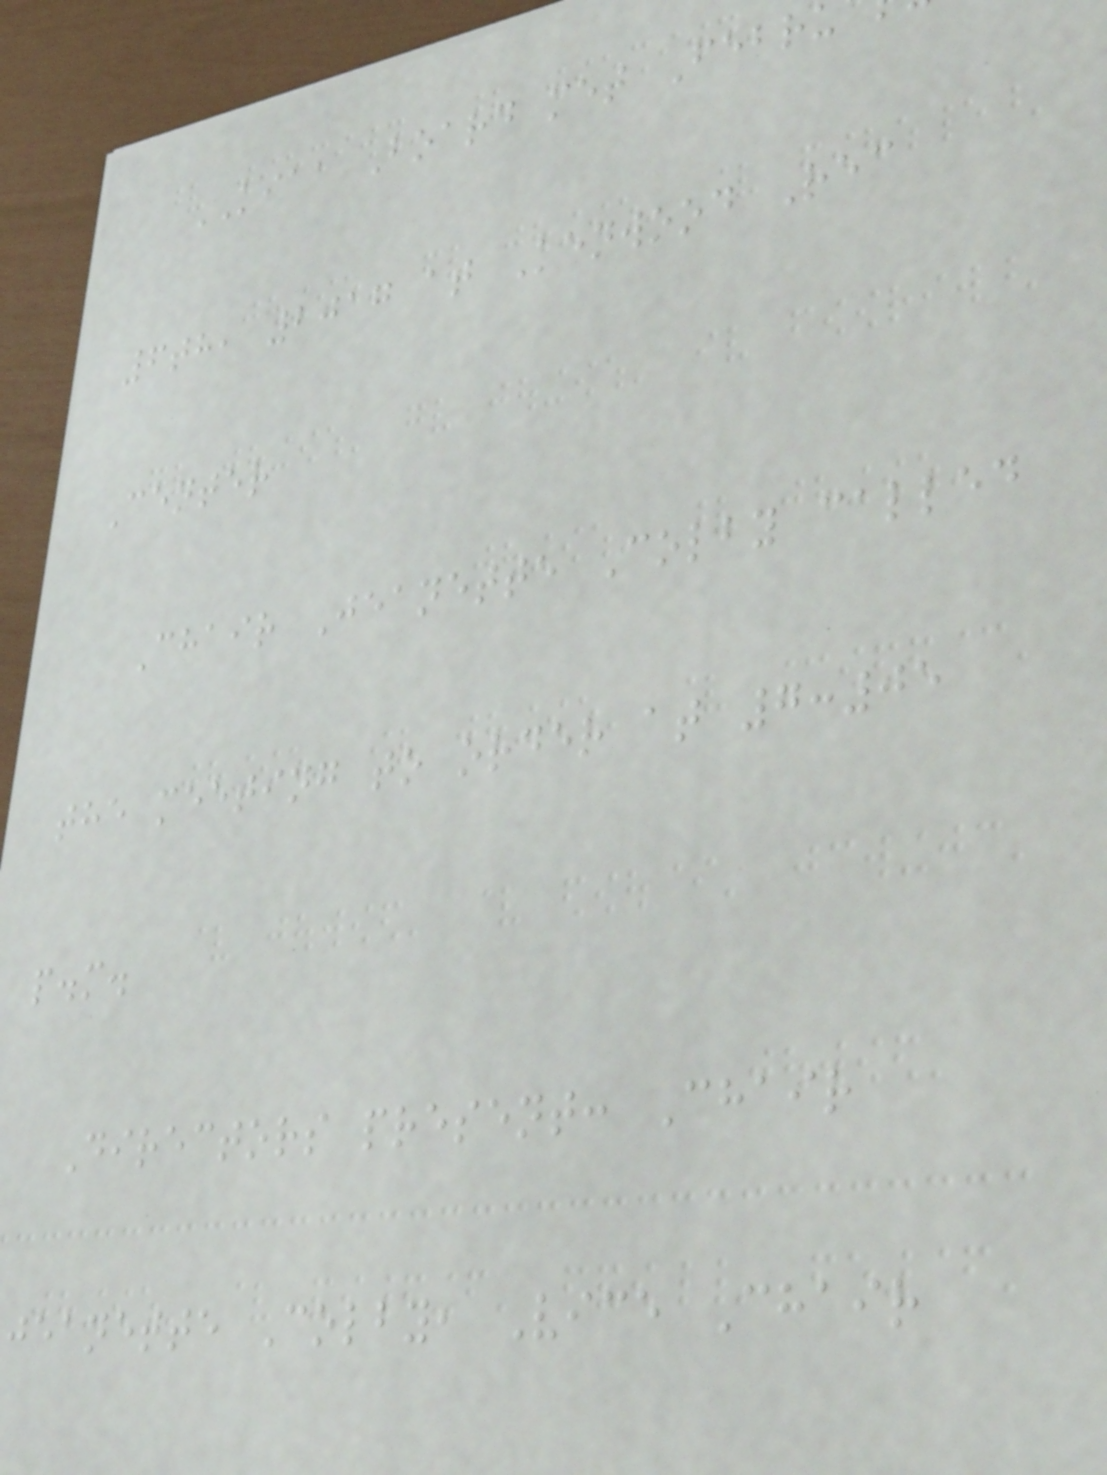KIAA Board met Febr
6th, 2017 at Kenwood Rec
Center
Chair Jeanette Colby called
the meeting to order at 7:05
p.m.
Directors present: Chair
jeanette Colby, Vice Chair
